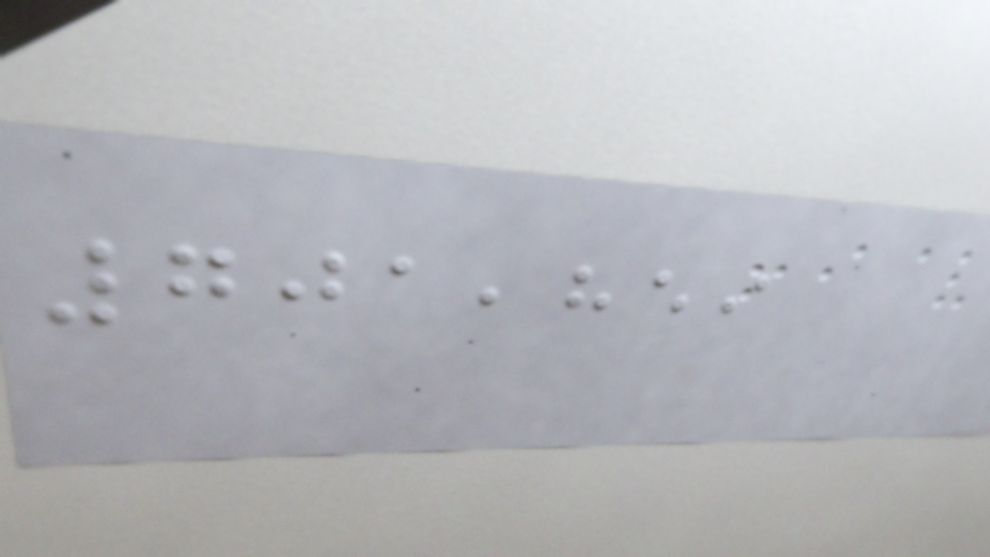701,859
